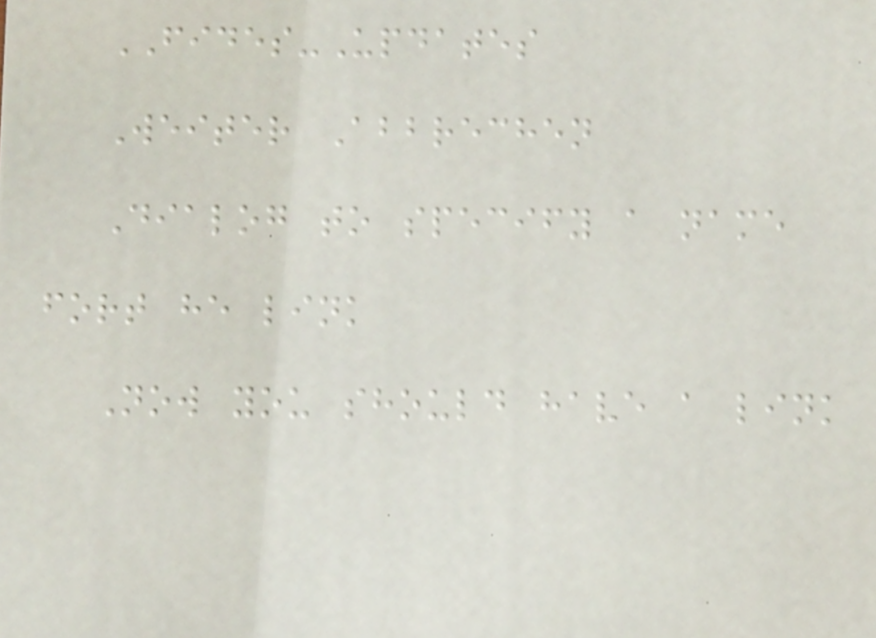FIDES-Updates
Weiter Abbrechen
Dialog to specify a name
fort he link
Now you should have a link
